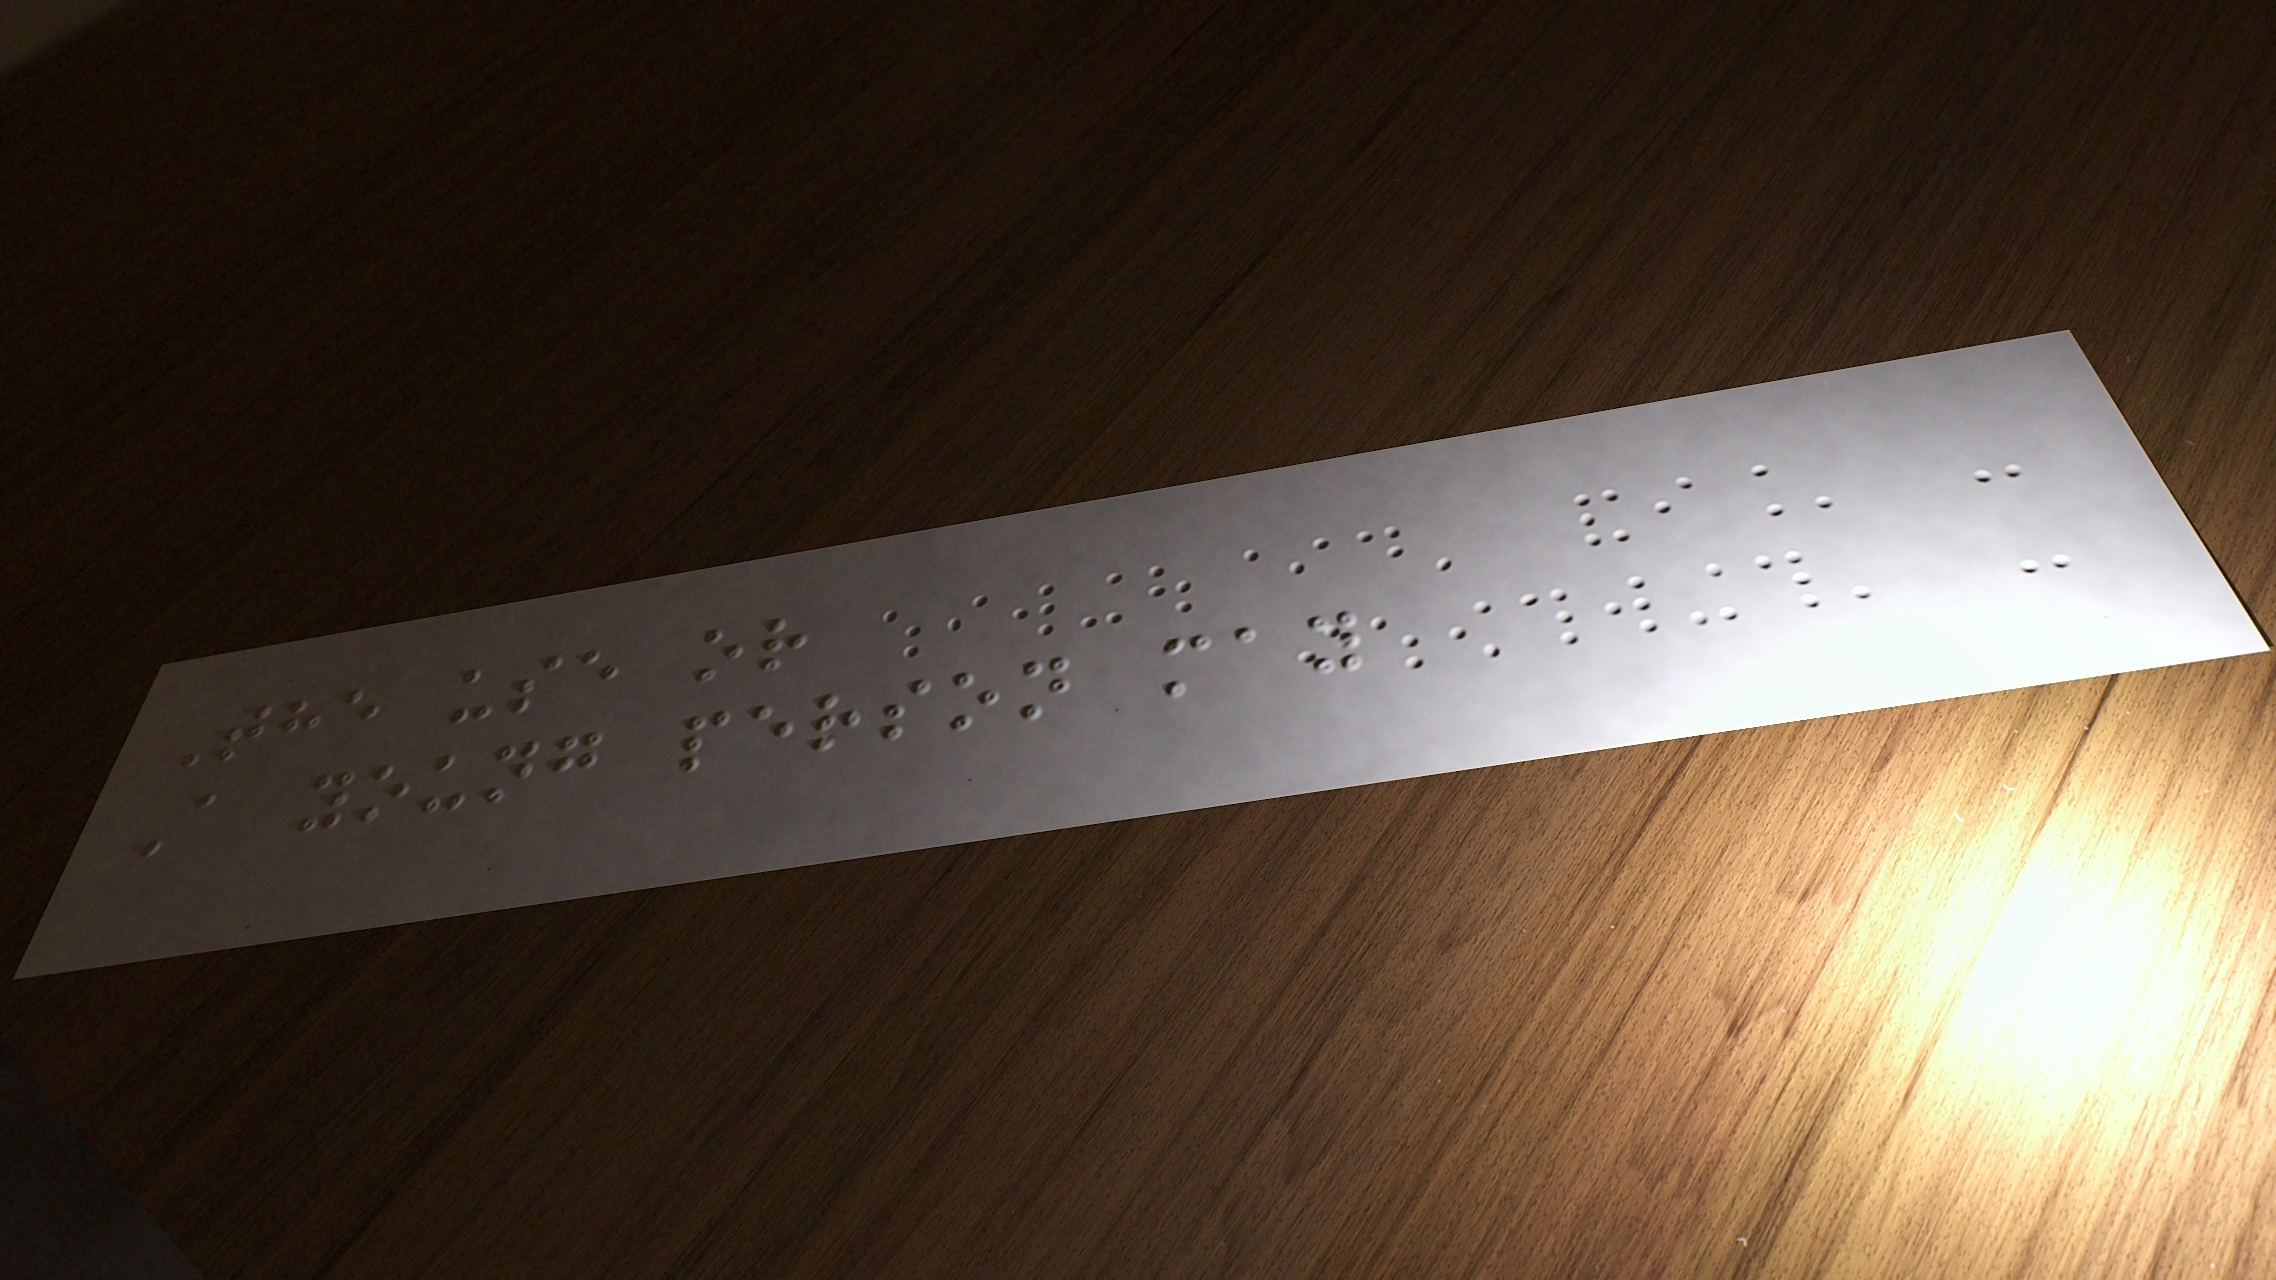The use or
A young person may
